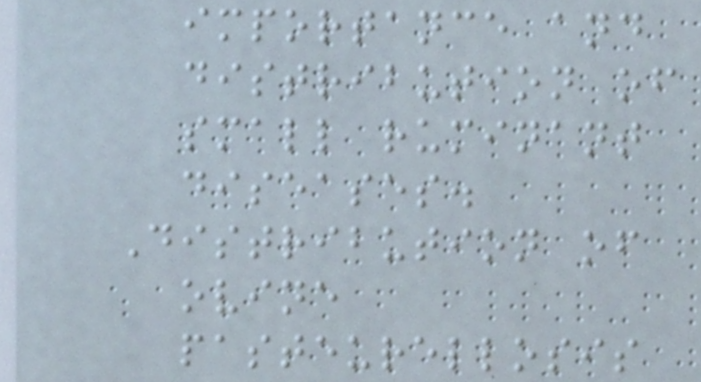importance and
distribution of
small ruminant
diseases.
Distribution of
ovine
pasteurellosis
